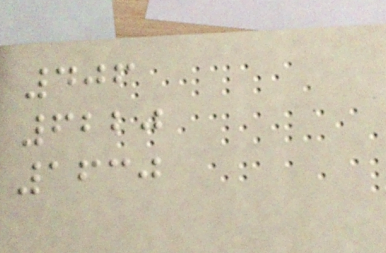406
6220
1630
